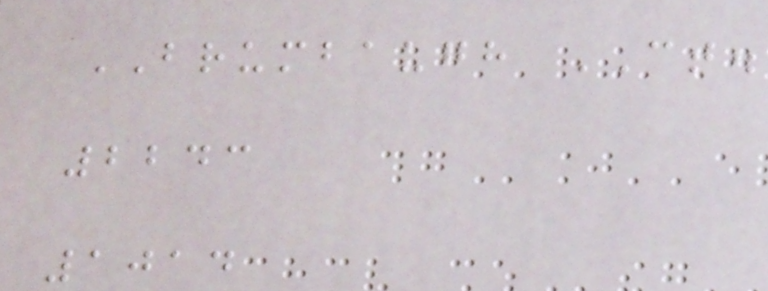BRUMBAUGH CT.
2243
1014
